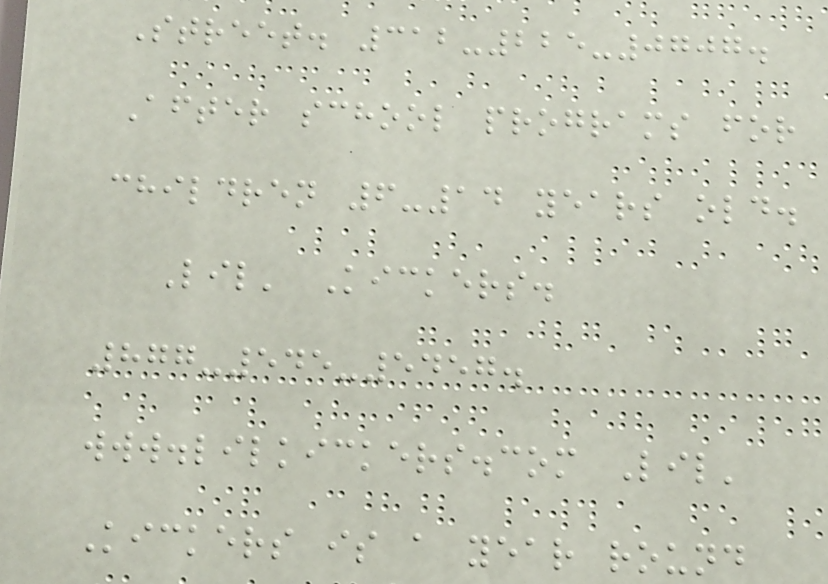Street. 312-225-0707.
After school programs for
children 6-14 years old.
Lil' Kickers.
877-545-5457.
www.lilkickers.com Lil'
Kickers is a year round
